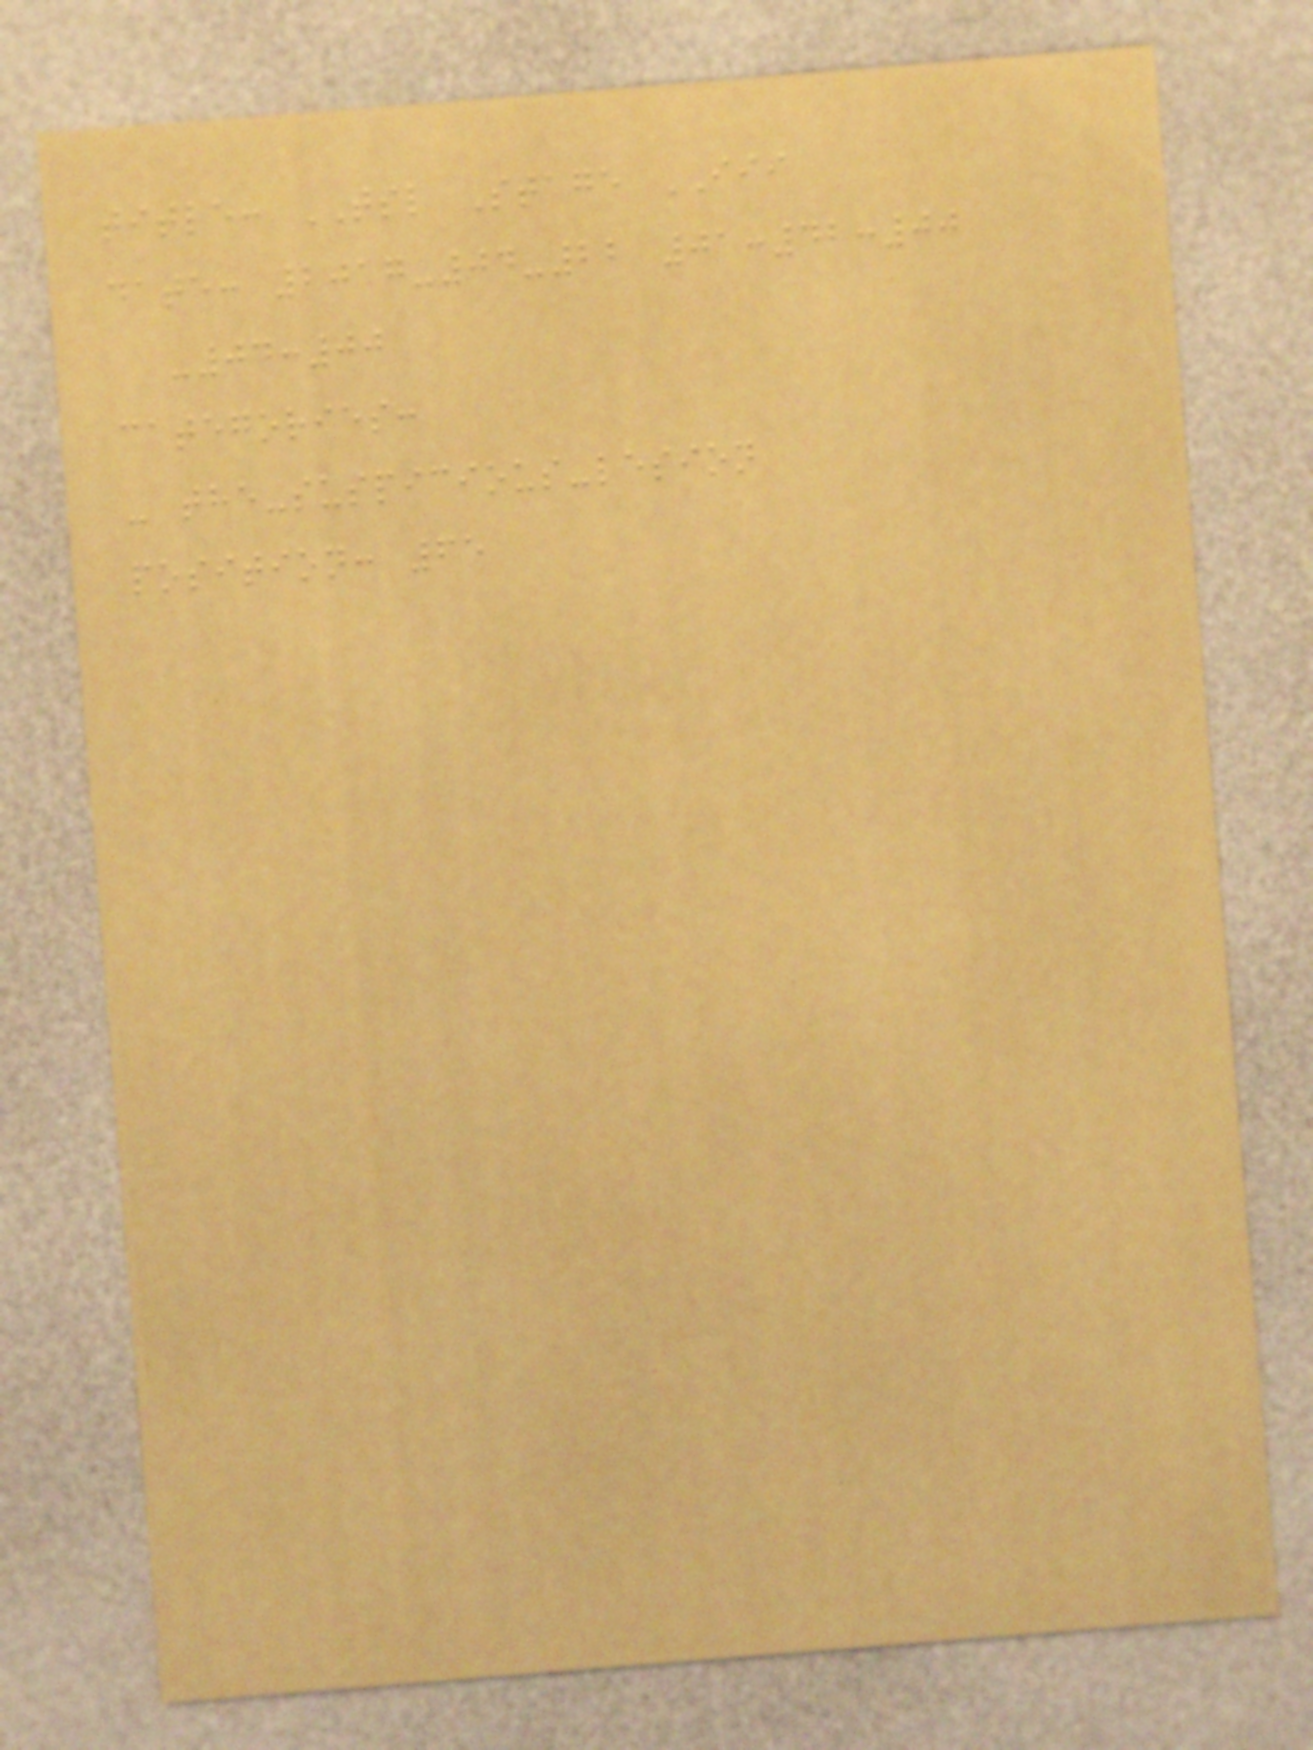title: TSL Stage III
date: 2017-04-22 01:42:00
-04:00
categories:
- the-suspicious-lesion
position: 65
